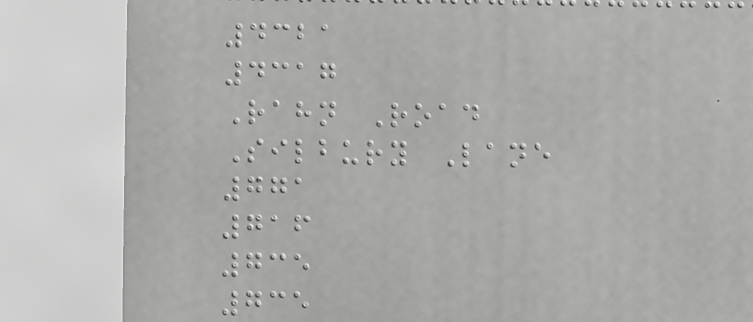4321
4317
Rahn Road
Silbury Lane
771
716
735
735
